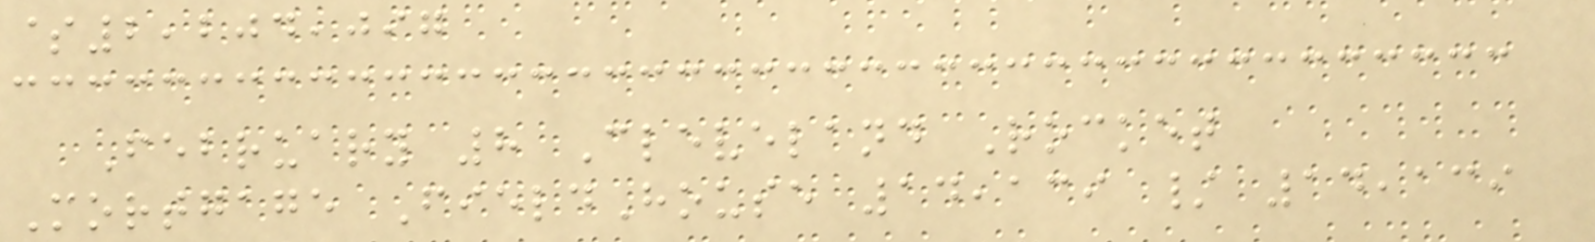$2,204,097
February 8 Cleveland Rocket
Mortgage FieldHouse 14,139 / 14,139
